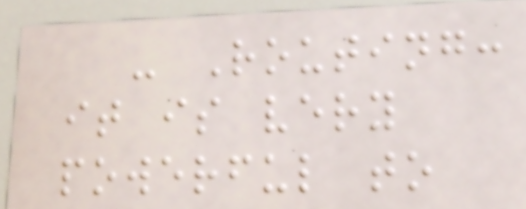- Routing:
it is very
powerful to
